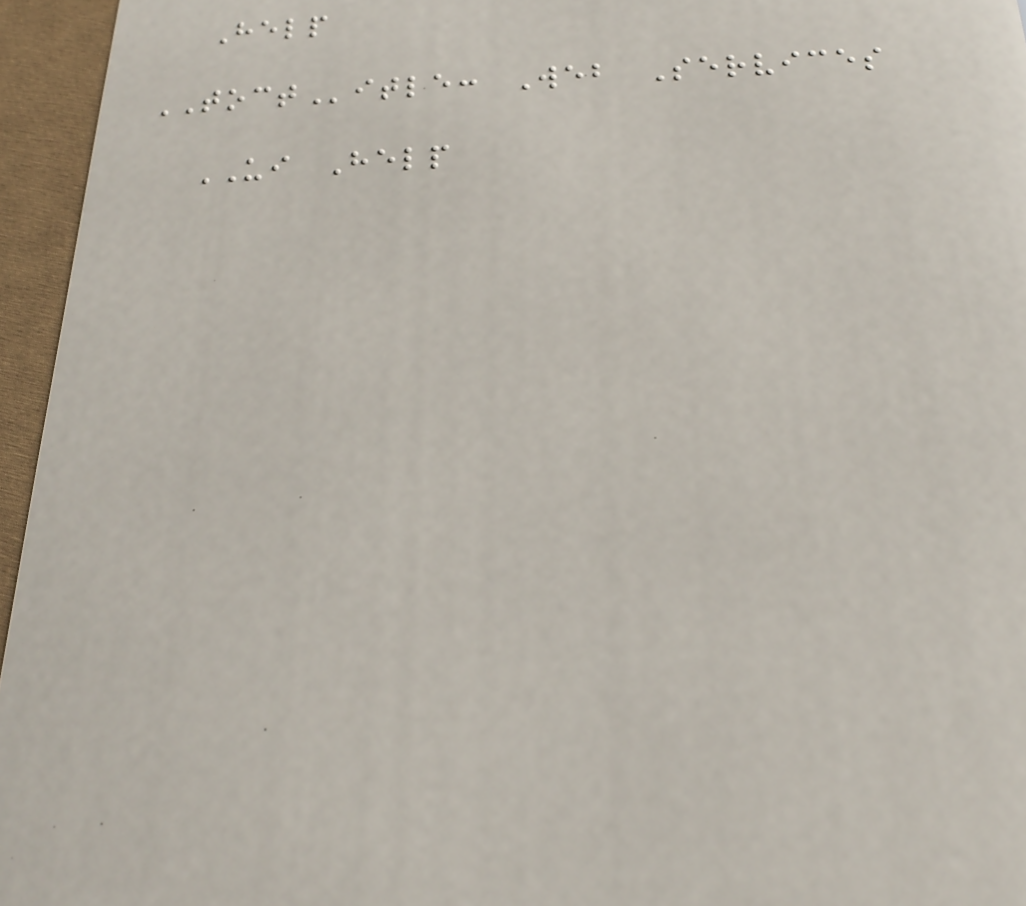Help
TOCTitle: Web Services
UI Help
